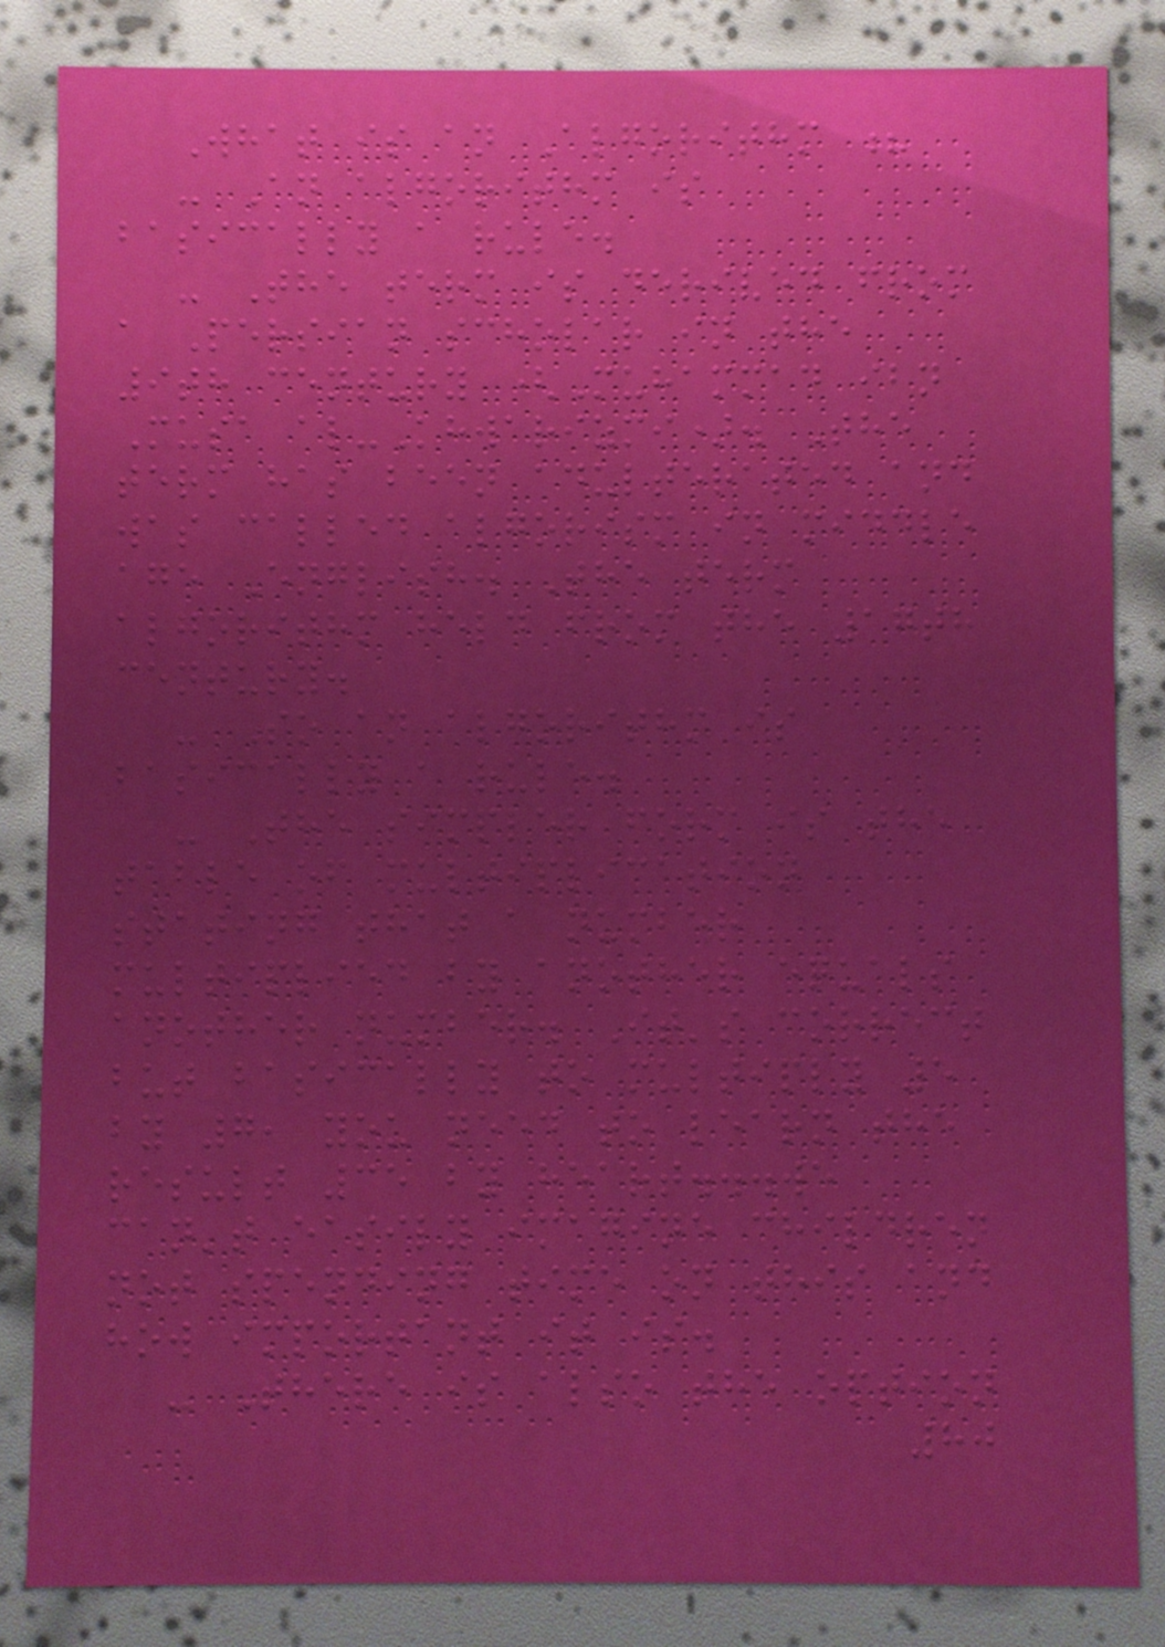What is an Algorithm ?
- An algorithm is
basically a rule.
- The term is derived from
a Persian scholar in the
9th century (Muhammad ibn
Musa al-Khwarizmi). The
term has been adulterated and
was called algorism in middle
age English. The term
algorithm held from the 17th
century.
- So an algorithm is
basically a rule.
- The simpler form is the
table of multiplication
stating that a number
multiplied by another equals
another number. It's correct
but basically to multiply 5
by 7, you need to learn the
result 35 by heart...we
can't easily imagine children
not spending time on this and
how important it is.
- There is also the option
80
